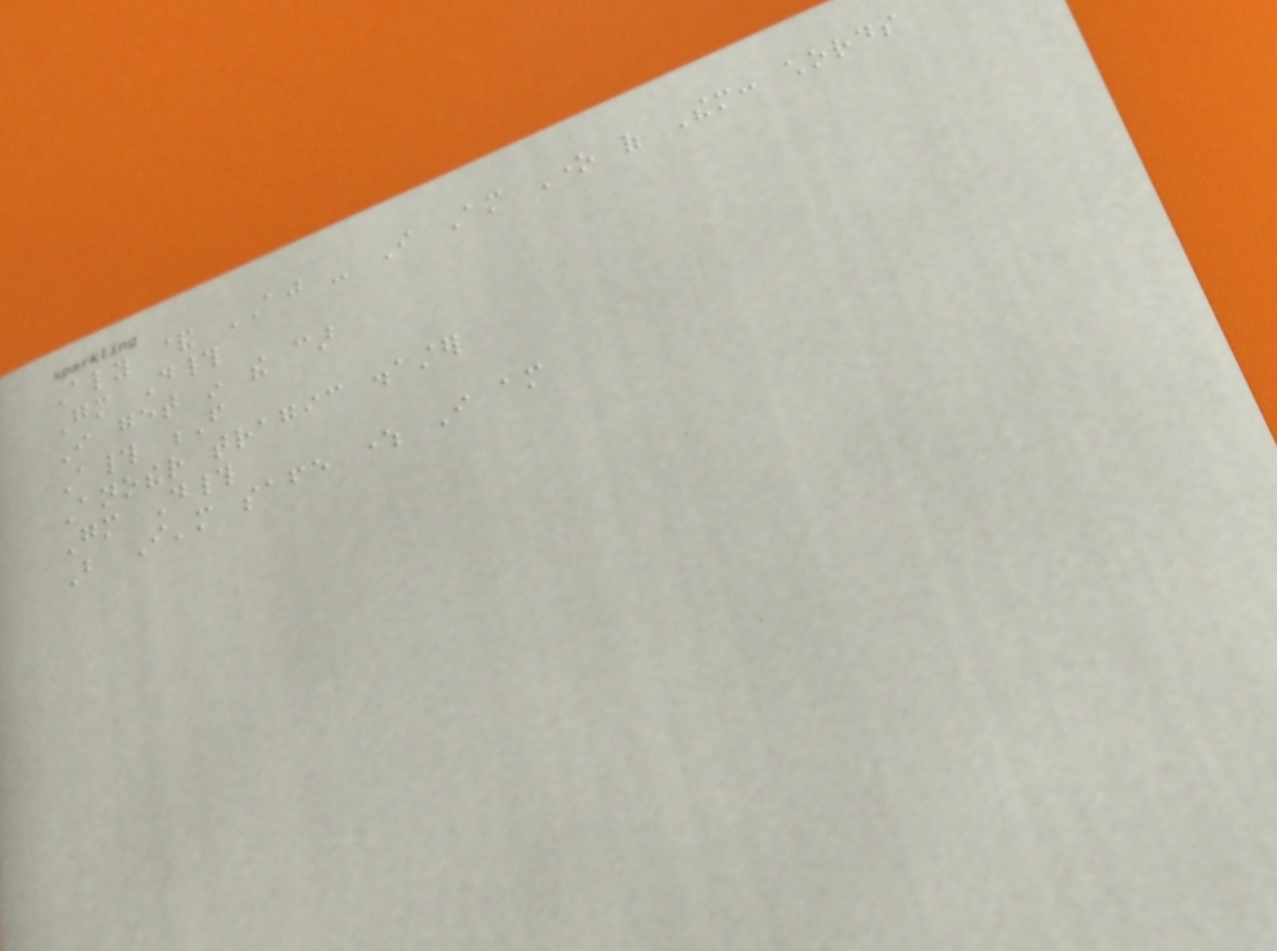Aly & AJ - I Am One of Them: chords
Gm D#
I get in the car
A# F
Another tragic disaster
Gm D#
But I'm safe where I am
